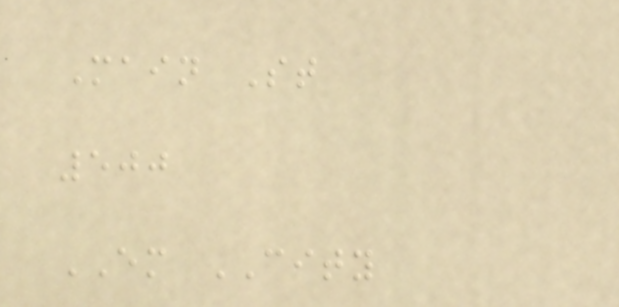Main St
500
EM CITY
